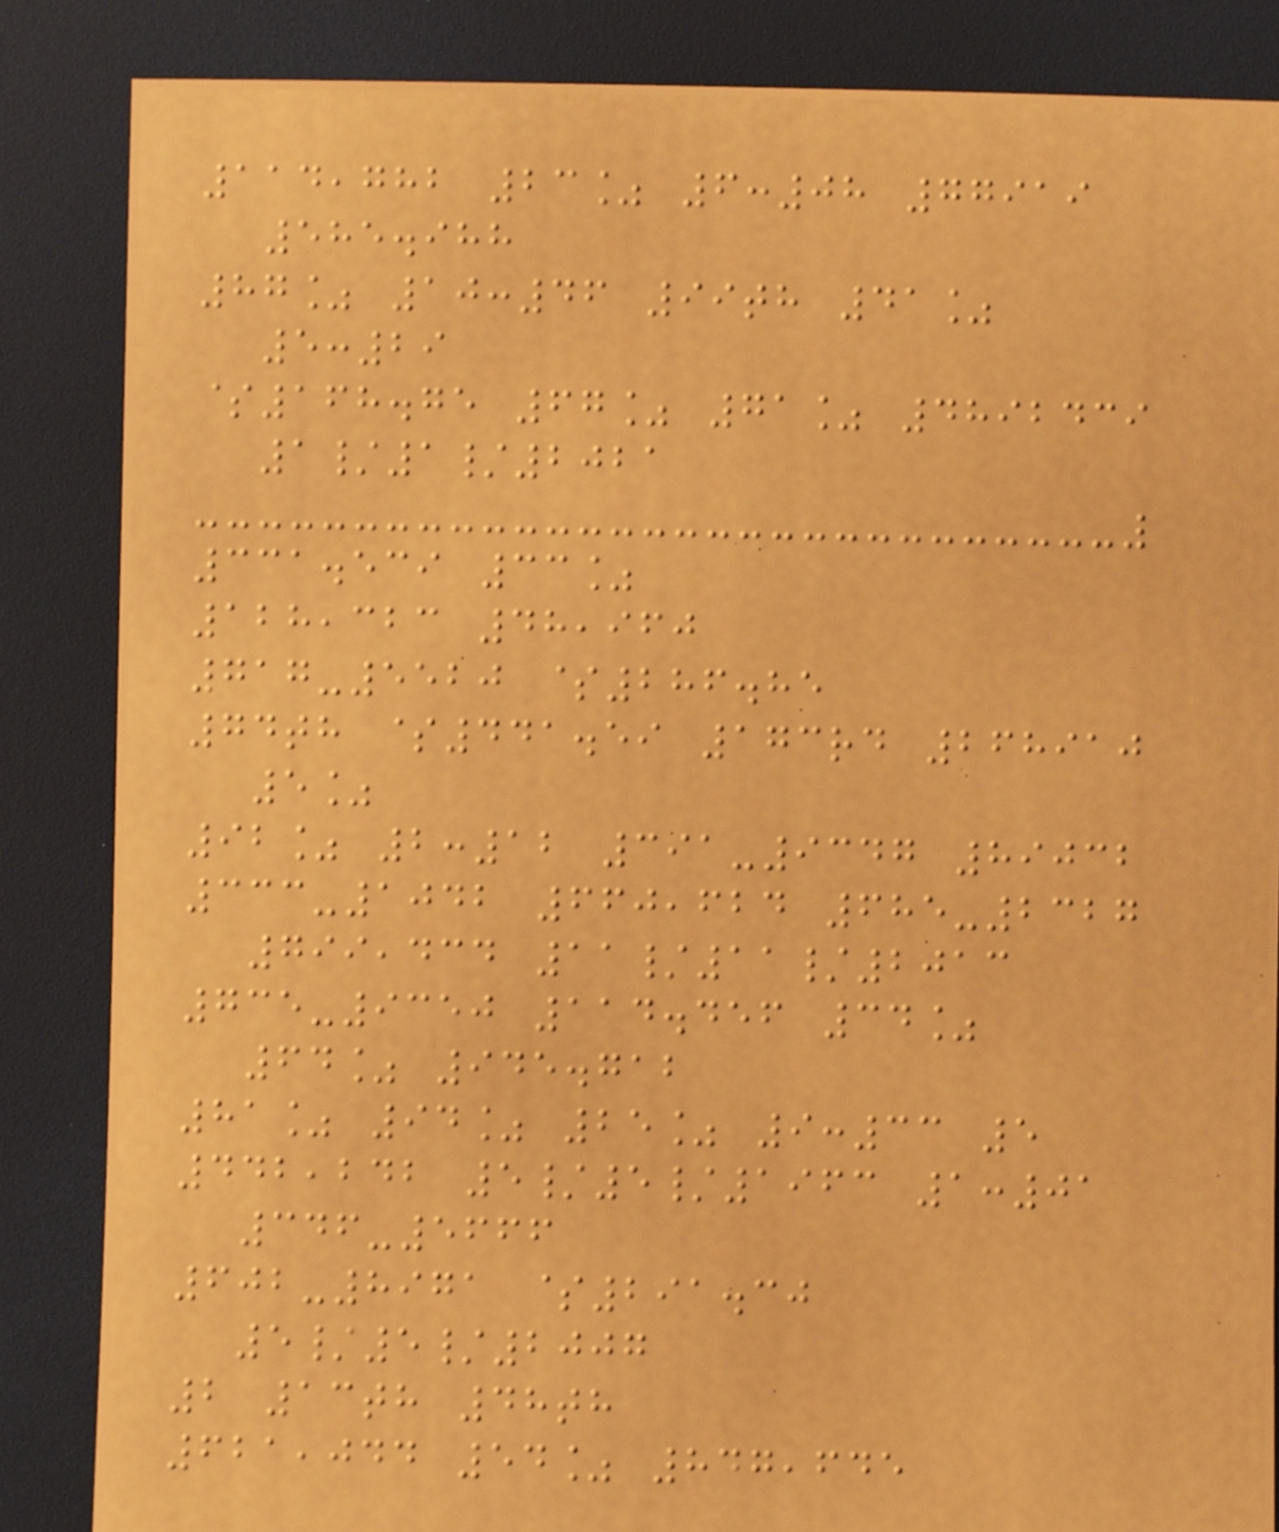114,782 23% 6:08 77919
585.988
87% 10:46 99th 41%
5:29
$168.75 67% 71% 4892439
1/1/2021
331.539 33%
128,323 48,960
717-5520 $286.85
74th $441.59 173rd 268910
5%
92% 2:12 391-9347 89032
333-1042 660,624 685-2327
799,434 11/11/2013
735-9350 114.456 34%
64% 945.712
81% 94% 25% 9:33 5
442,242 5/5/1963 1:01
346-5666
602-8971 $291.30
5/5/2007
2 13th 48th
621,044 54% 847,645
